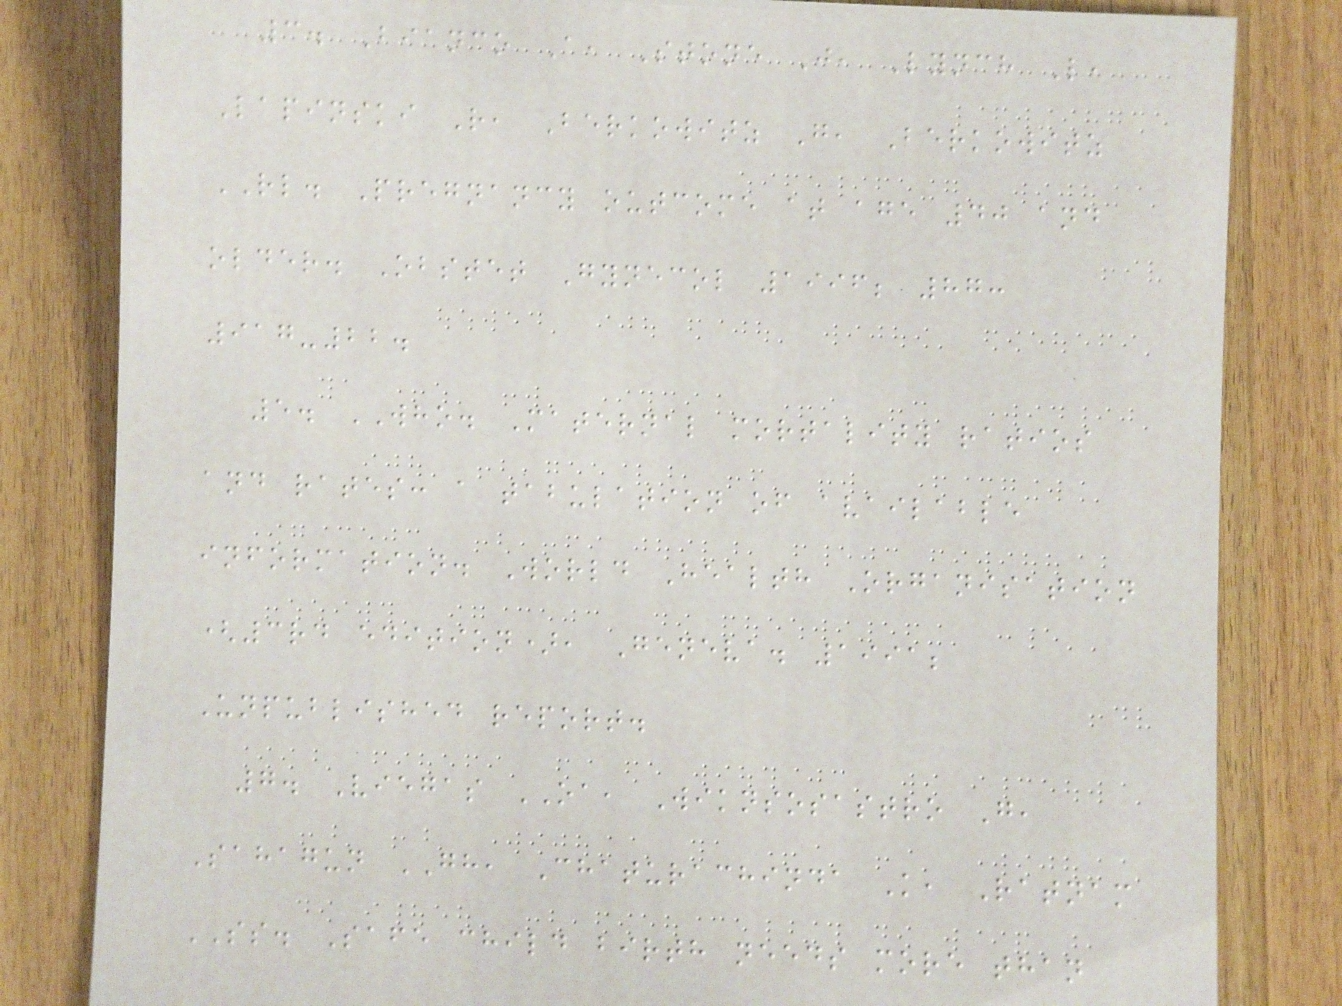3. Bianco A, Stone J, Lynch L,
Lapinski R, Berkowitz G, Berkowitz
RL. Pregnancy outcome at age 40 and
older. Obstet Gynecol 1996; 87:
917-22.
5. WHO. Maternal mortality ratios
and rates: a tabulation of available
information. World Health Organisation
(3rd edition), Geneva. 1991;
Unpublished report.
7. Viegas OA, Wiknsosastro G,
Sahagun GH, Chaturachinda K, Ratnam
SS. Safe child birth needs more than
